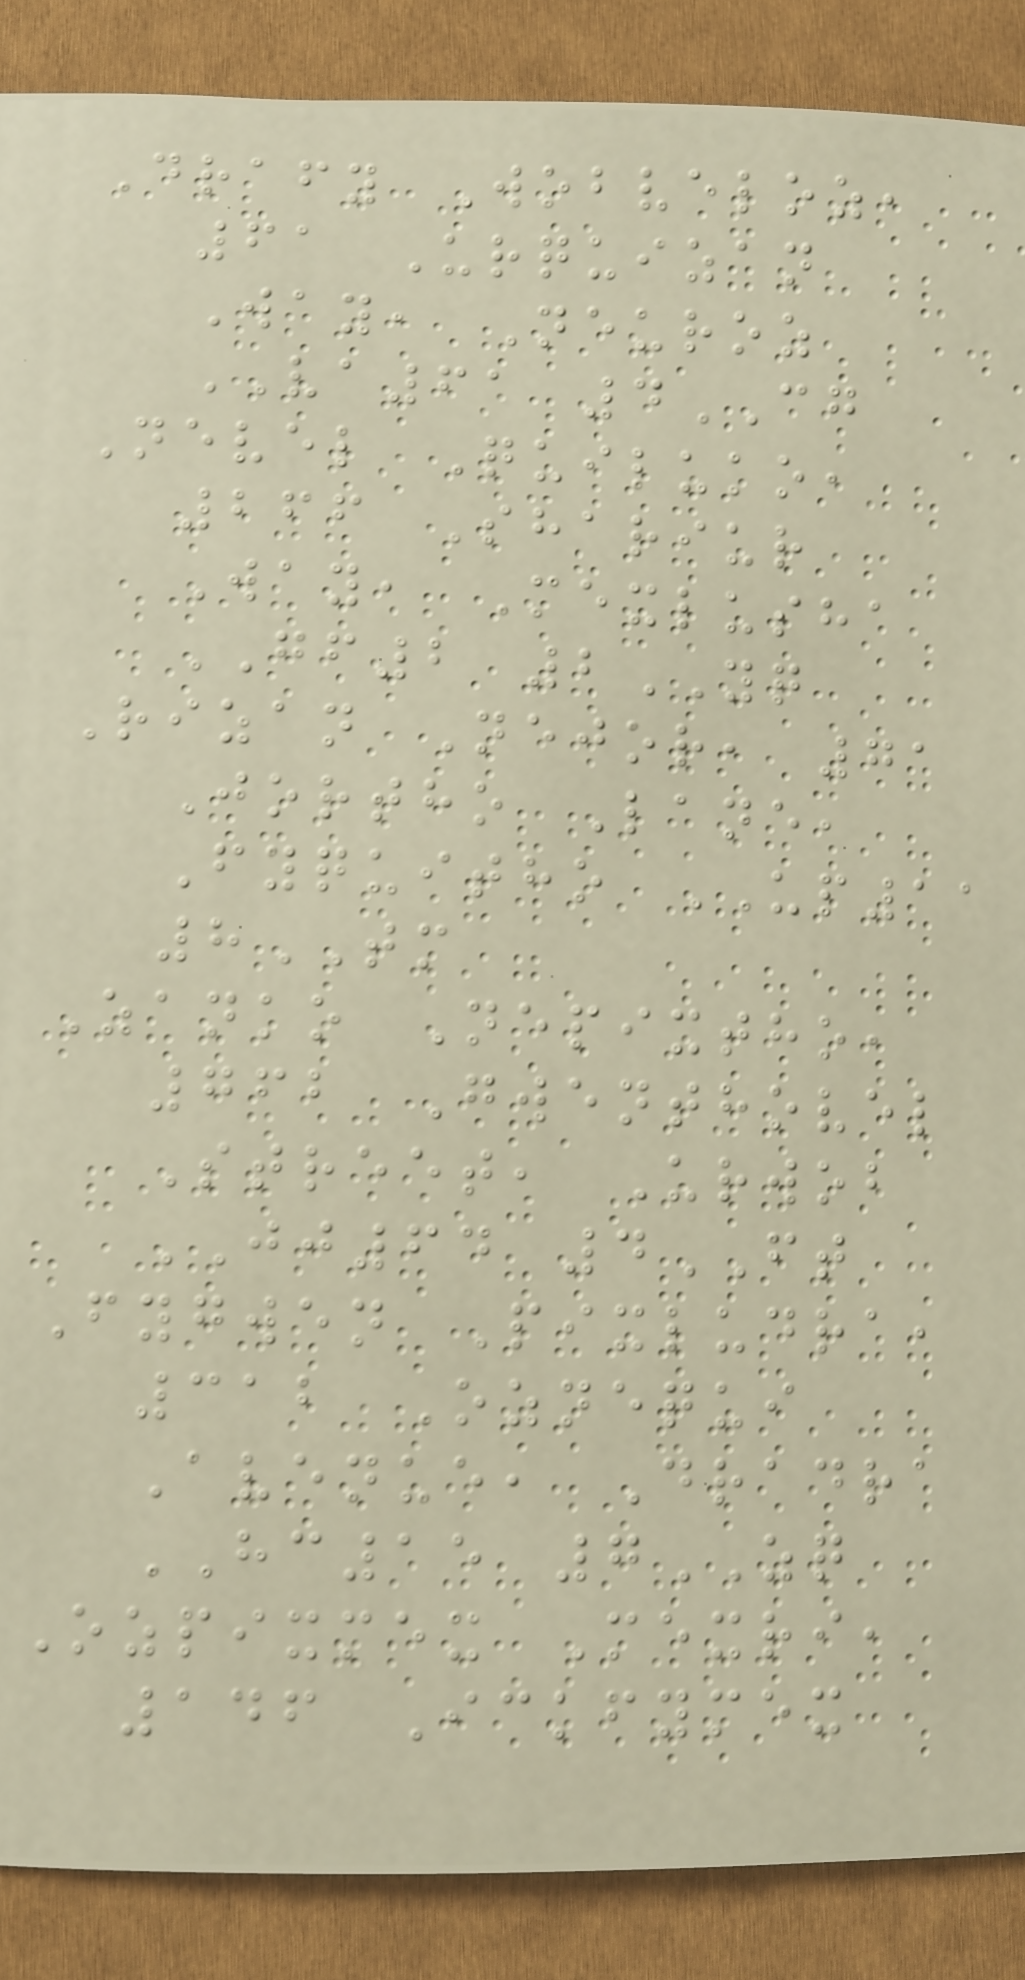Drafy Wobveloz,
61 Urquizan
Way, Neuroz
VA61 4CG
Nevel Quiluko,
266 Shariur
Way, Mexlusha
GF2 2YQ
Rizan Nejor, 71
Jortho Lane,
Fyquitho UP11
8TM
Zanko Nepixtho,
762 Gwenthovel
Street, Urwob
JJ64 4FT
Fygwen Pixludra,
312 Oznequi
Avenue, Dradra
HC15 7ZQ
Ozpixmex Mexri,
146 Ickfymex
